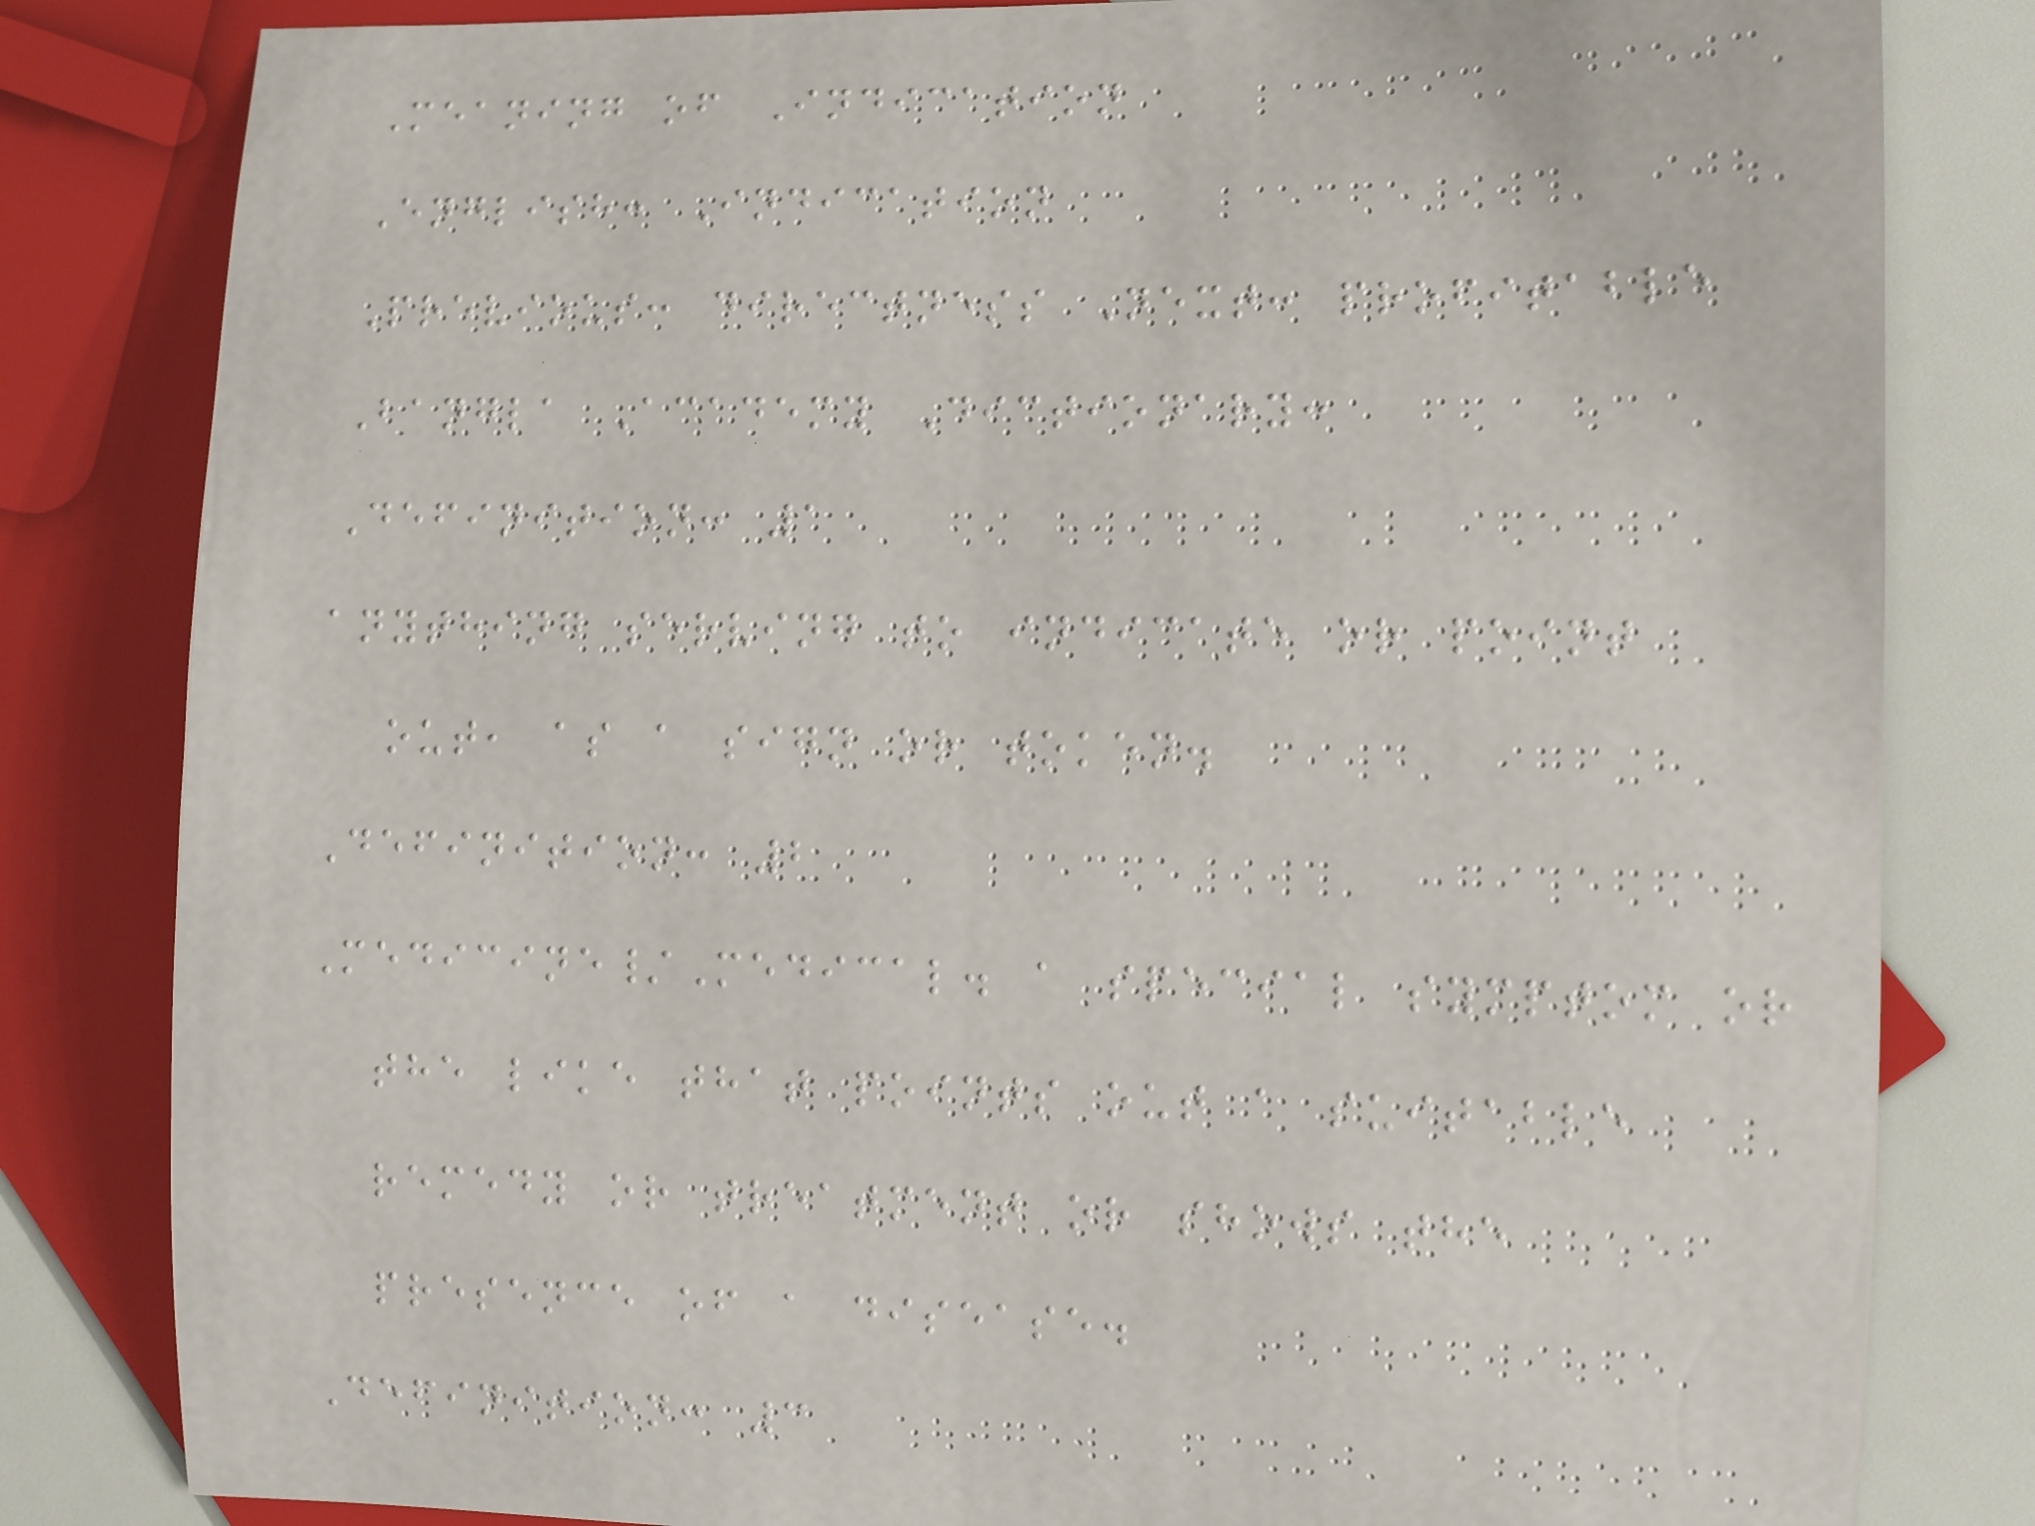Meaning of Indication
English: Indication
Previous: directness Next: profitable
Bangla Academy Dictionary:
Definition: 1
anything serving to indicate or point
out, as a sign or token.
Definition: 2
Medicine/Medical. a special symptom or
the like that points out a suitable
remedy or treatment or shows the
presence of a disease.
Definition: 3
